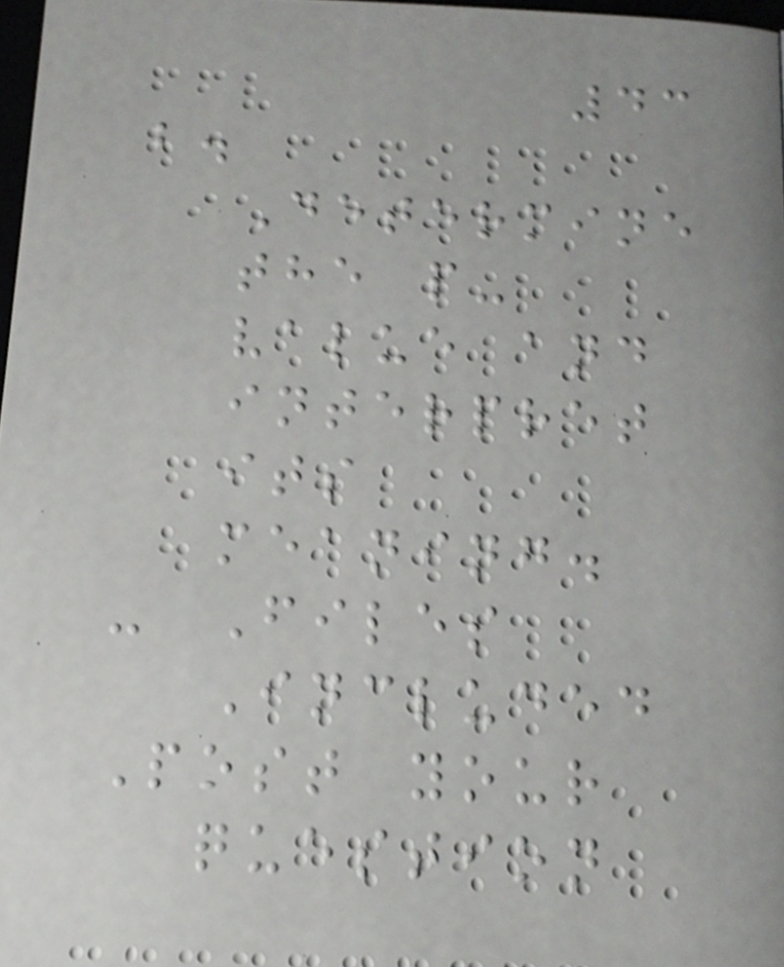43
b.
Determine
the p-
value and
interpret
its
meaning.
- Files
Included
Post your
question
